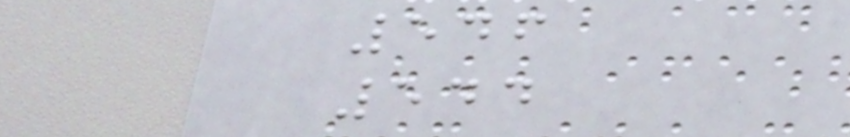546
544
